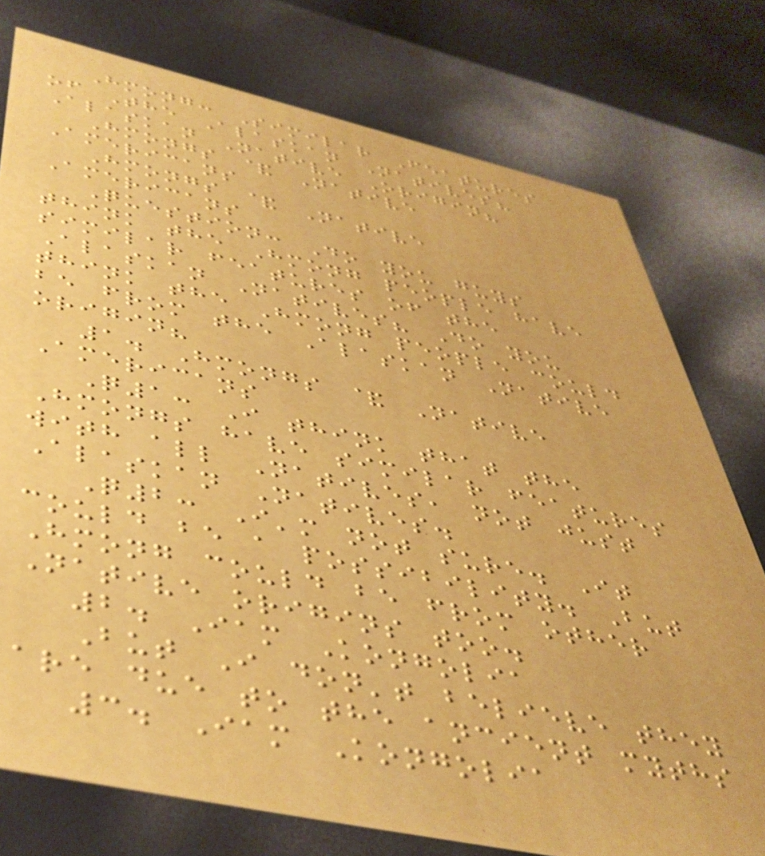Hmong: Similar Features
of The Alaskan Natives?
Alaskan Native Origin?
Hmongs & Native
Americans
Hmongs & Native
Americans
Question: Do you guys
think the Hmong people have
similar features of the
Alaskan Natives? Do you
think the Hmong people could
be from the Alaskan Native
origin?
1. Hmongs & Native
Americans
Q1: I think that the
Hmongs have similar features
with all Natives, not just
Alaskan Natives.
Q2: I'm not sure. It
could be a possibility. But
Hmong could be from other
Native origins too.
2. Iam Kongolia
But I don't believe they
are due to the ancient myths
3. Iam Kongolia
